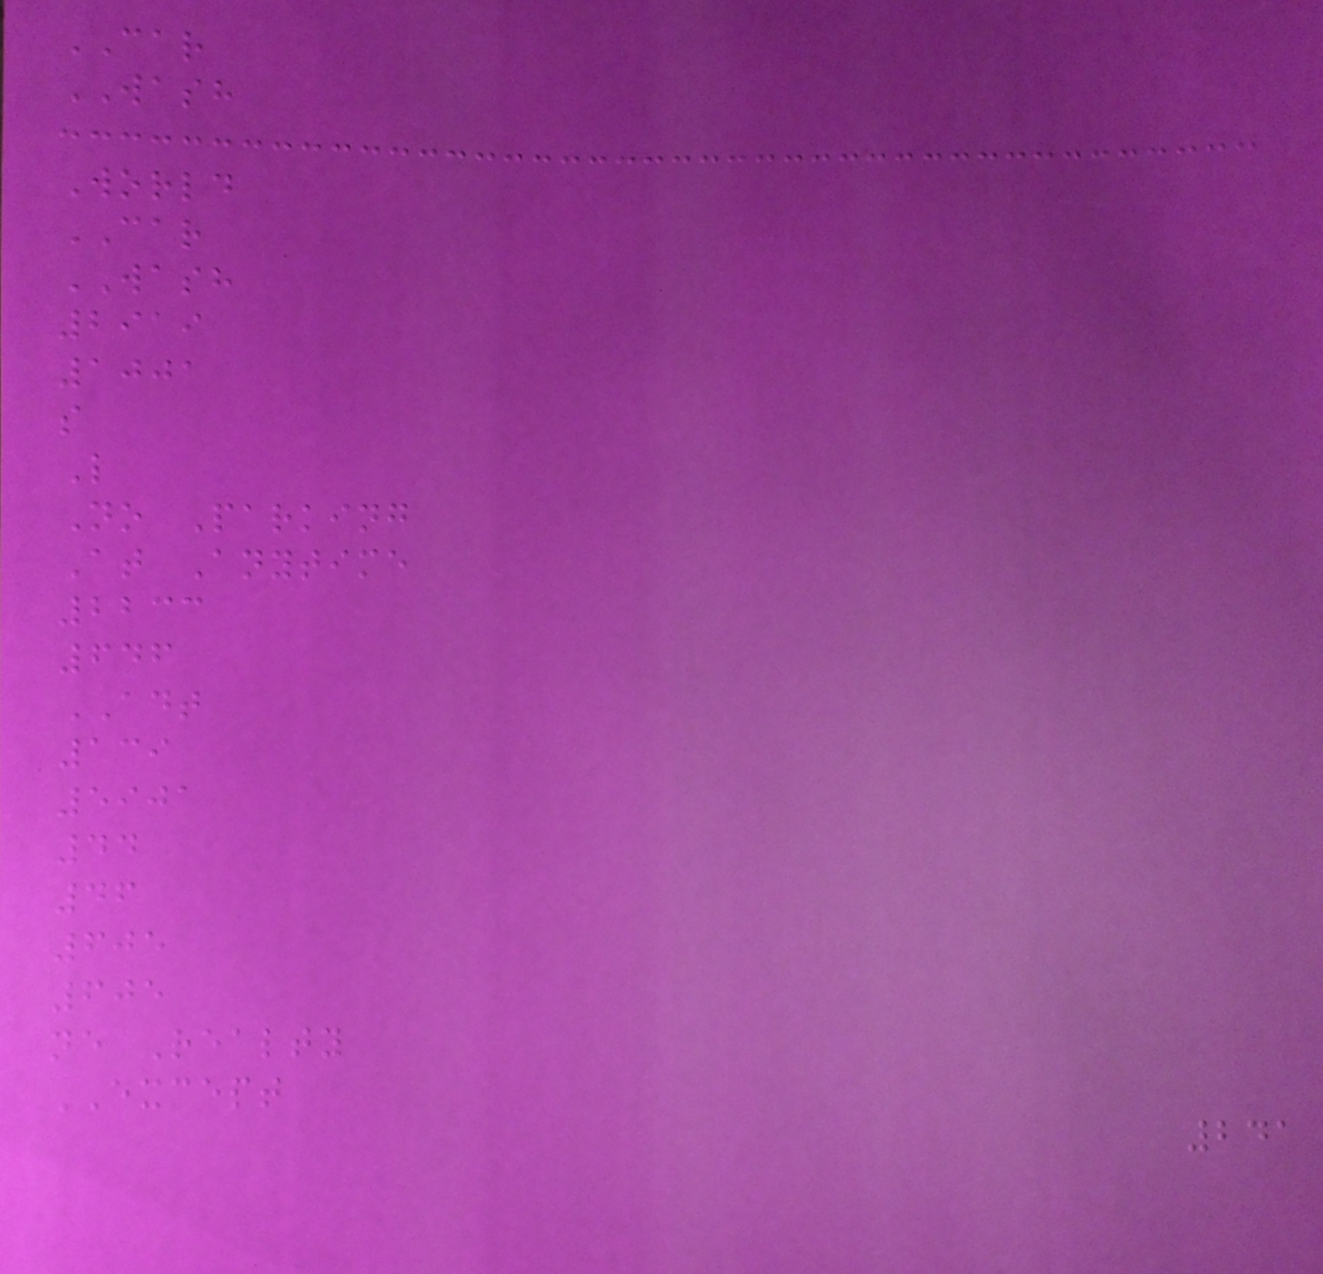CAR
WASH
World
CAR
WASH
2919
1001
s
L
No Parking
At Anytime
2233
646
ADT
139
5901
44
46
605
605
ne Realty
EXCEPT
241
